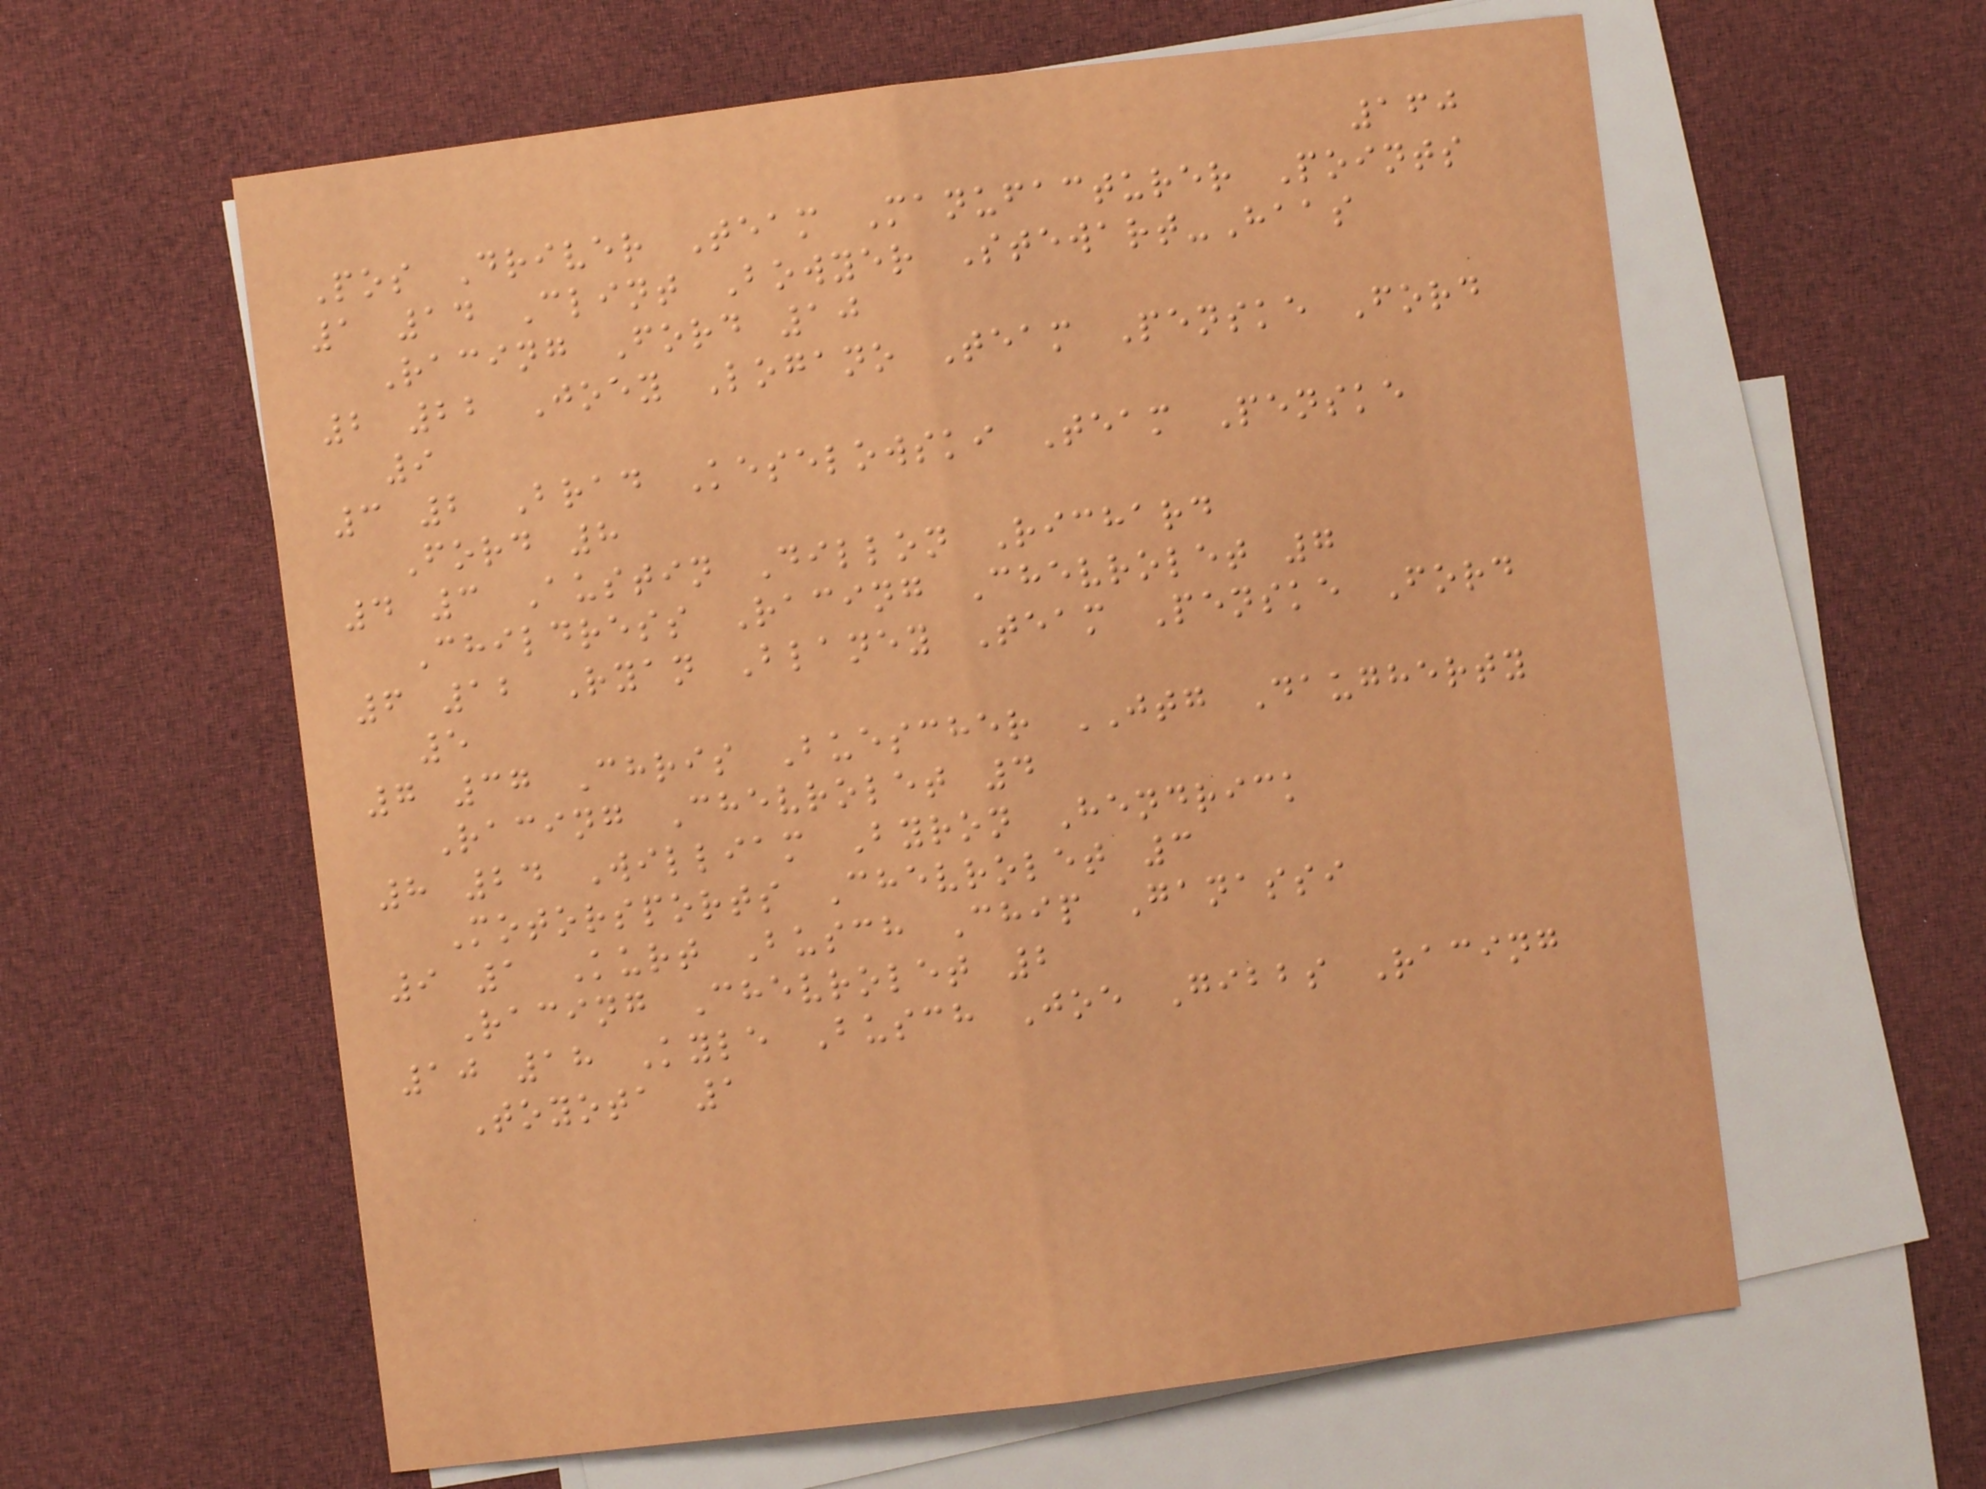160
Pos Driver Team Manufacturer Points
1 14 Clint Bowyer Stewart-Haas
Racing Ford 10
2 22 Joey Logano Team Penske Ford
9
3 2 Brad Keselowski Team Penske
Ford 8
4 3 Austin Dillon Richard
Childress Racing Chevrolet 7
6 12 Ryan Blaney Team Penske Ford
5
7 37 Chris Buescher JTG Daugherty
Racing Chevrolet 4
8 24 William Byron Hendrick
Motorsports Chevrolet 3
9 1 Kurt Busch Chip Ganassi
Racing Chevrolet 2
10 18 Kyle Busch Joe Gibbs Racing
Toyota 1
